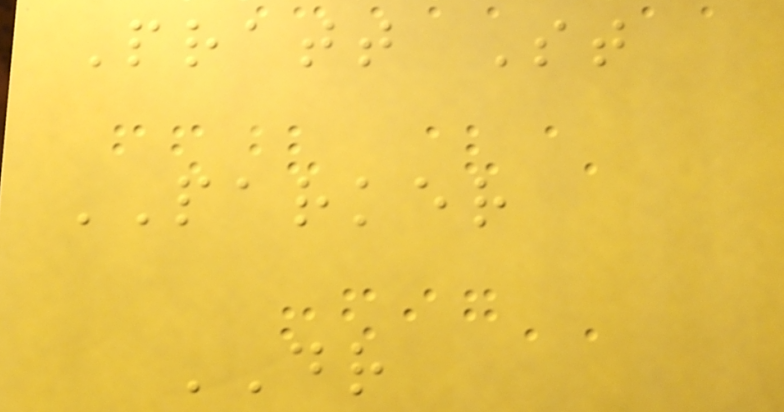Pratt St
PARKER
DR
